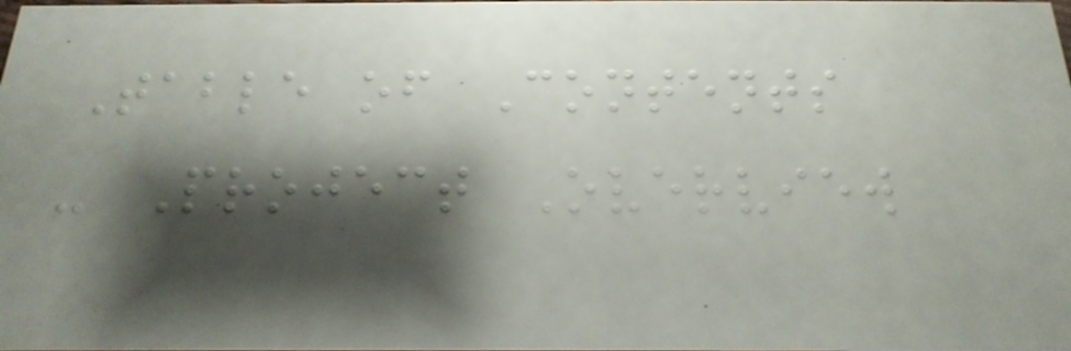Table of Contents
- Project Overview
